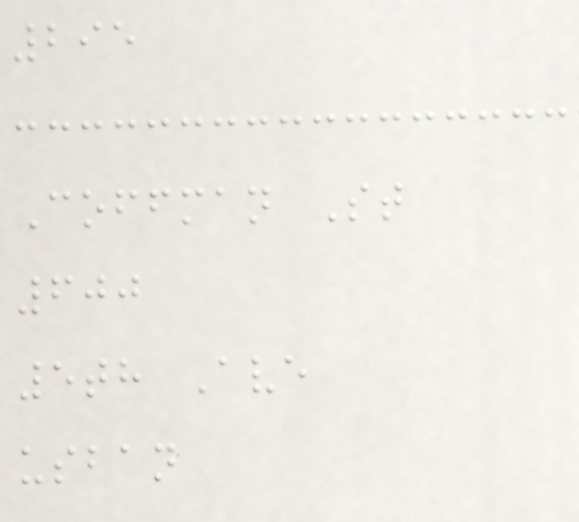295
Coffman St
600
5th Ave
usban
